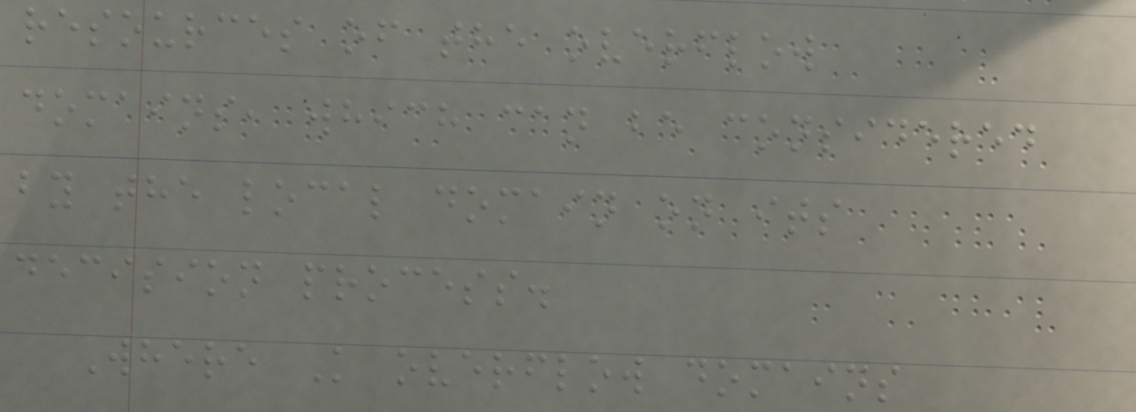resources of the overflow
domains, which can be considered
by the local domain on its
decision process.
Where K overflow domains
